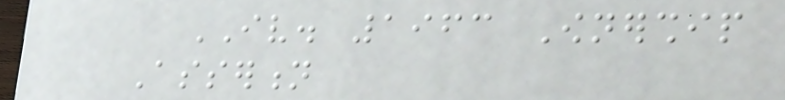IV. 1963 Ownership
Assertion
